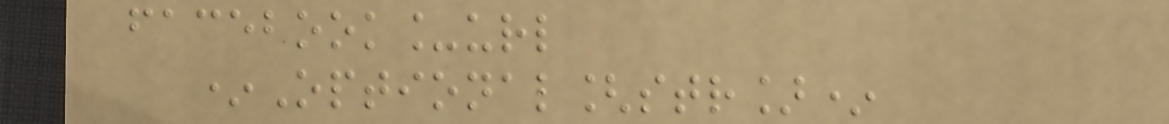facebook_url
*Optional[str]*
